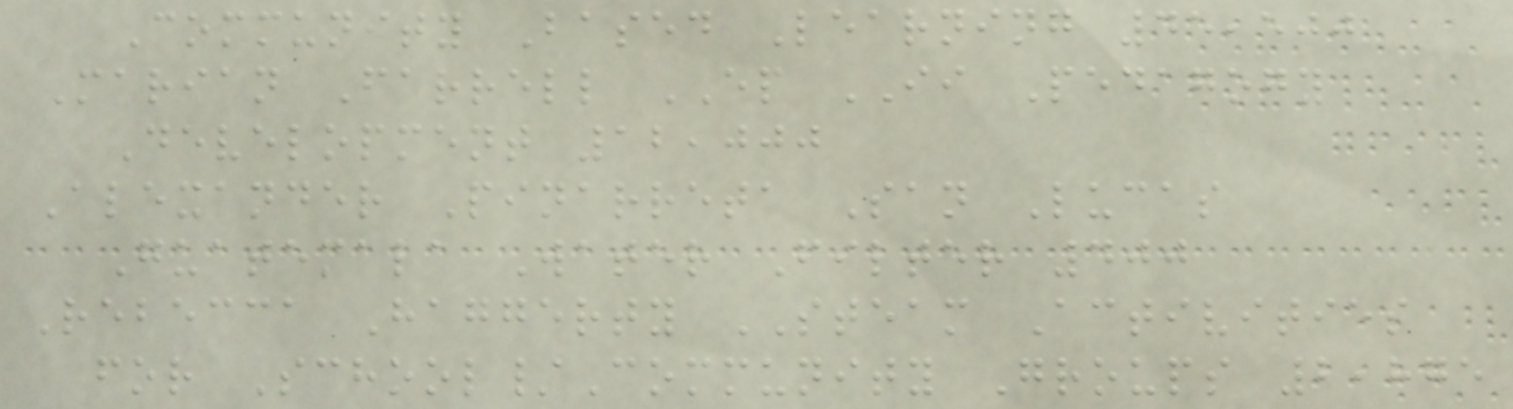Community Based Learning 45,500
Marian Farrell EP II Pedagogy
Development 12,000
Alexander Pinarreta San Lucas
Guatemala Water Filter 400
Rebecca Haggerty STEAM Activities
for School/Community Groups 2,875
